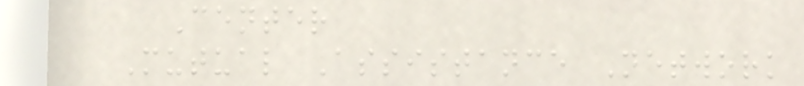Center
Mutual Assistance Network
